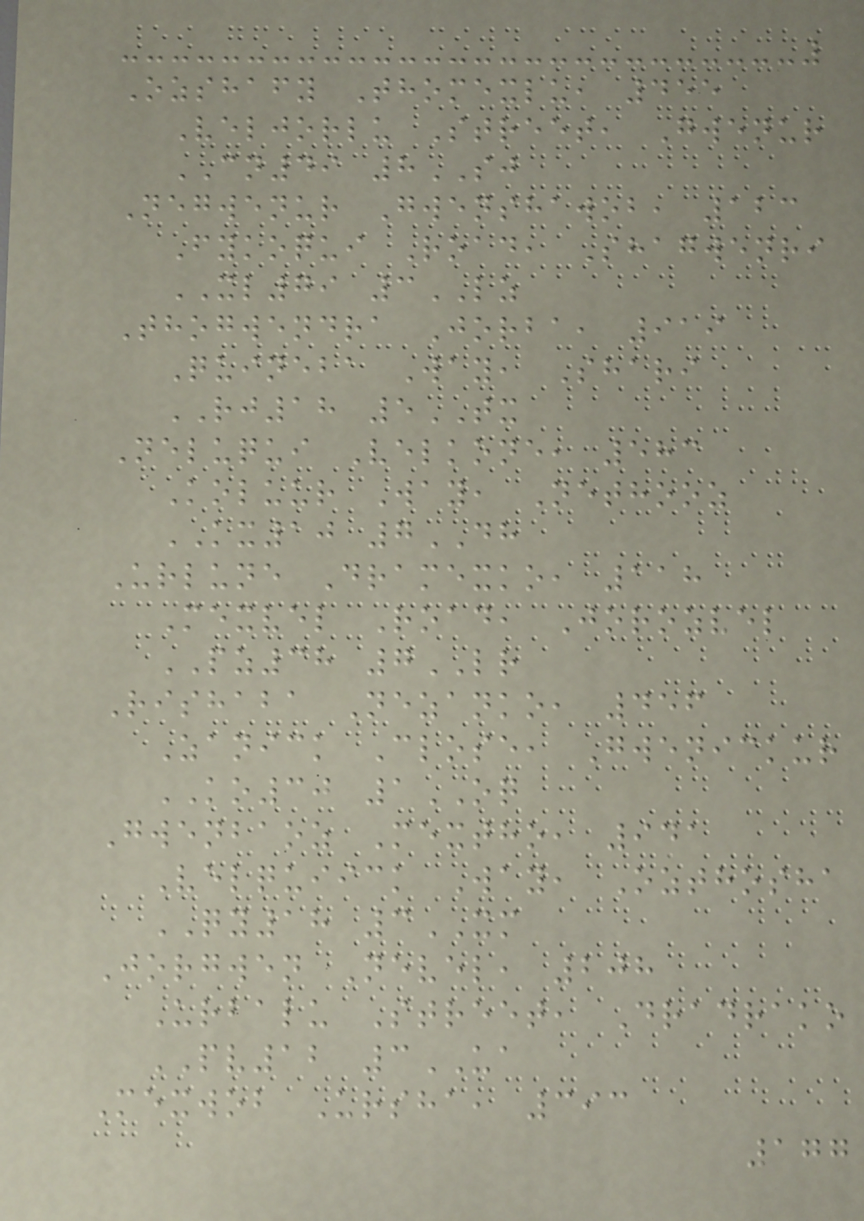Ozshafy Thomexlu, 455
Veljorlu Street, Gwenur
CN49 8SJ
Negwenur Gwenshawob, 123
Fykoqui Road, Shagwenri
XL79 3LZ
Thogwendra Jorba, 919
Quineba Way, Shari
RJ18 5TX
Neluqui Velkone, 583
Koluur Way, Nethooz
KX10 7DH
Urlune Dramexko, 118
Mexvel Road, Jorozvel
PZ38 7LR
Rishaba Nezanko, 456
Zanick Close, Gwenickur
KO30 1OQ
Gwenbaoz Mextho, 941
Velquiick Way, Ozthosha
QY18 3XM
Jorgwen Nevel, 208
Urbalu Street, Dradrako
PV12 3UA
Mexwob Ursha, 393
177
